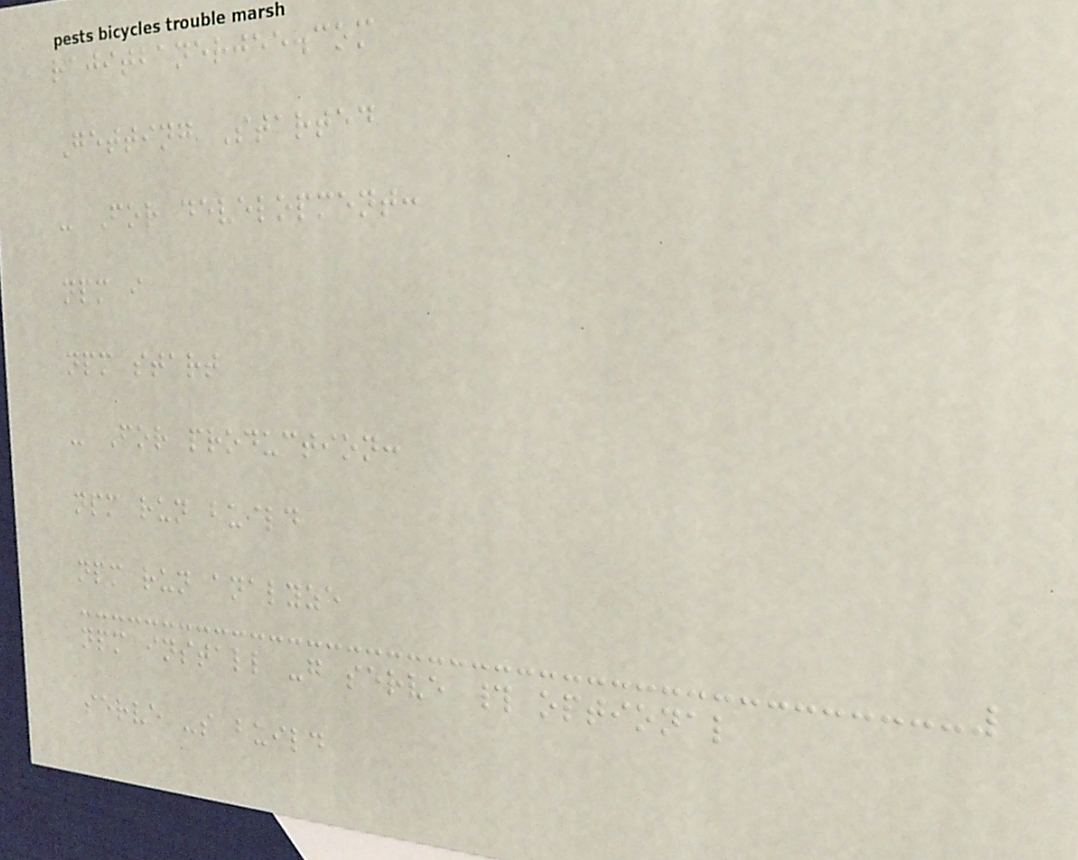rajitbanerjee.com
Getting Started
- For development:
npm i
npm start
- For production:
npm run build
npm run analyze
npm install -g serve # optional
serve -s build
